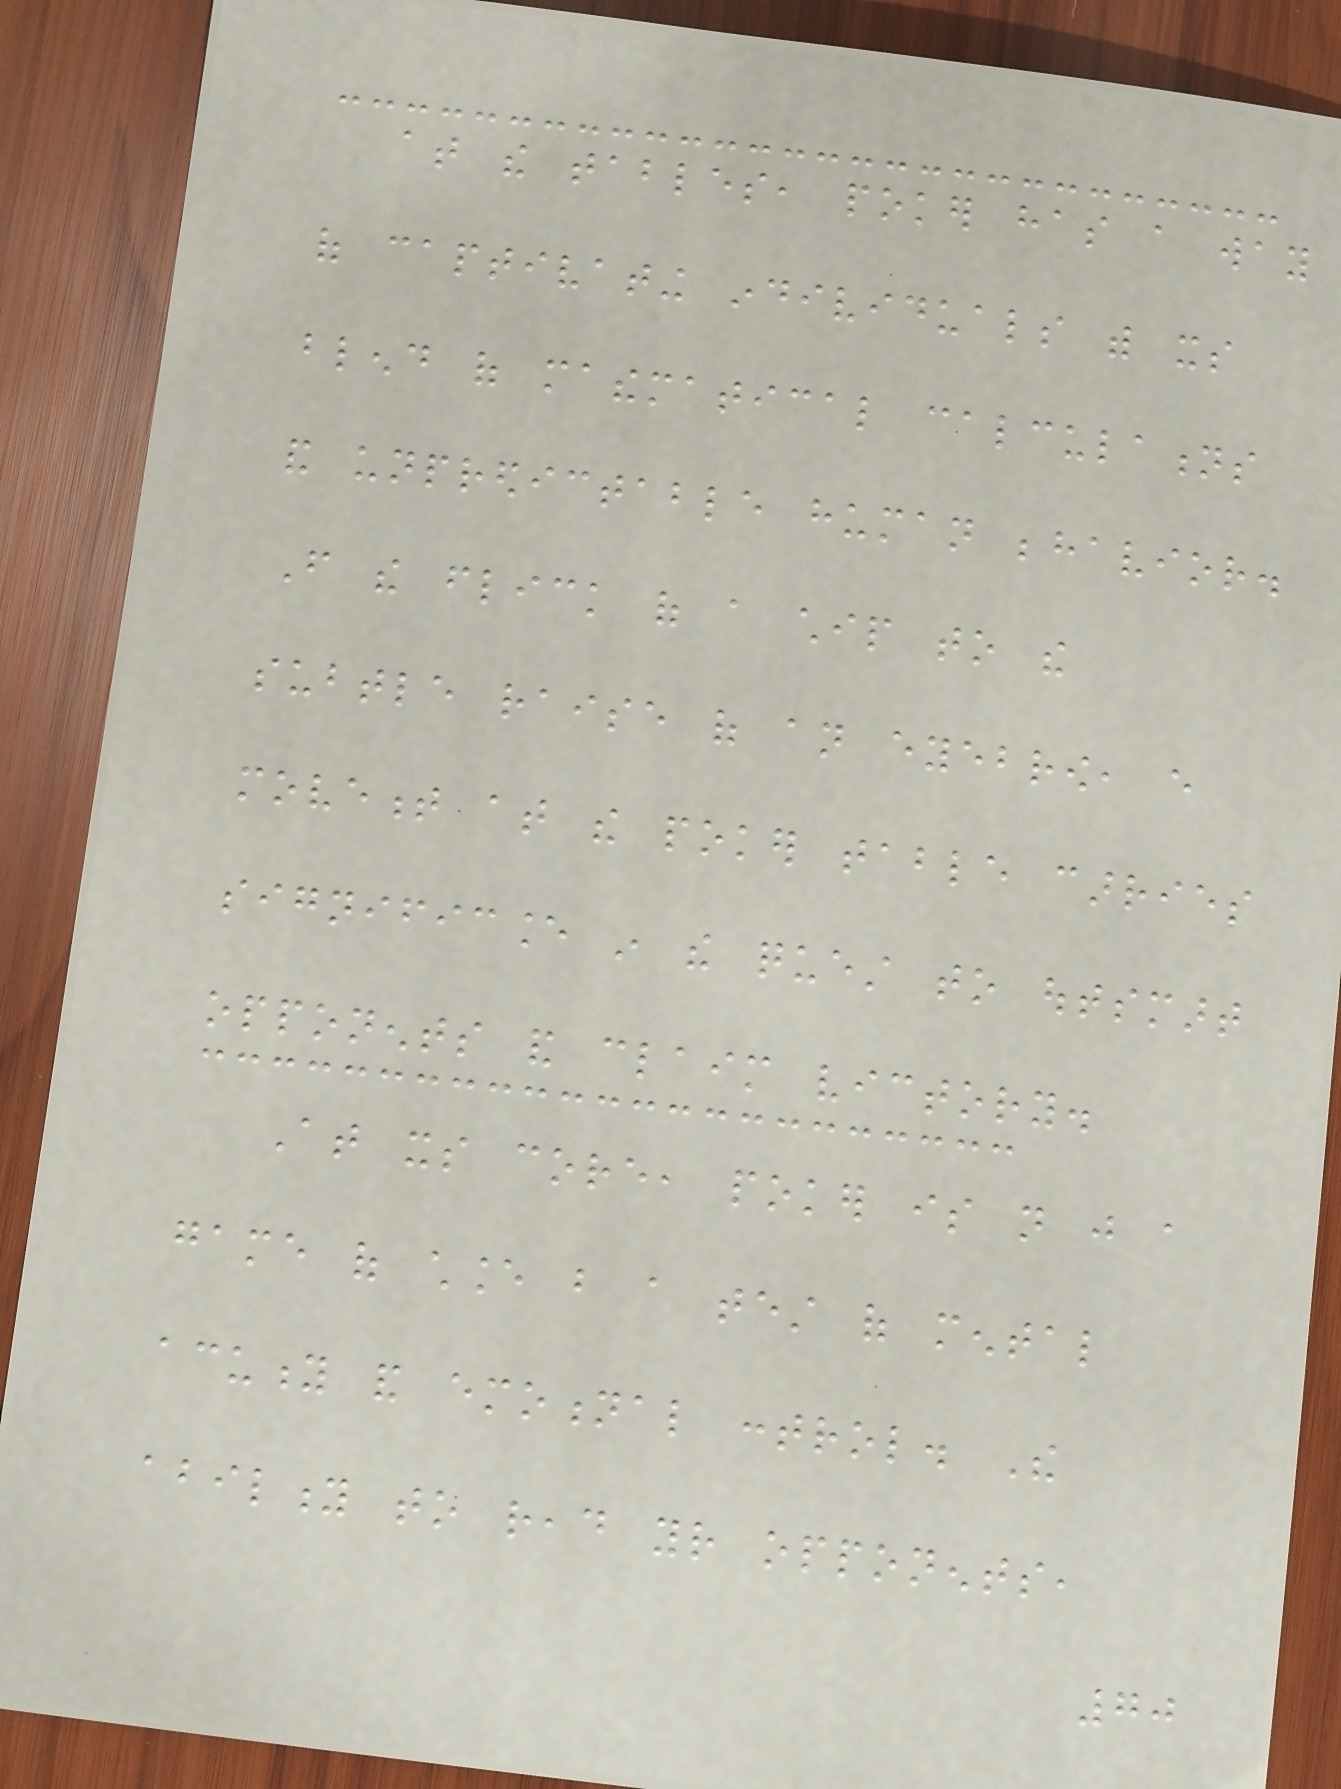at the tables, poker has a way
of captivating individuals with its
blend of mathematical calculations
and unpredictable human behavior.
From the flick of a chip to the
subtle raise of an eyebrow, every
movement at the poker table carries
significance in the quest to outsmart
opponents and claim victory.
At its core, poker is not just a
game of chance but a test of mental
acuity and emotional control. The
ability to read your opponents,
70
